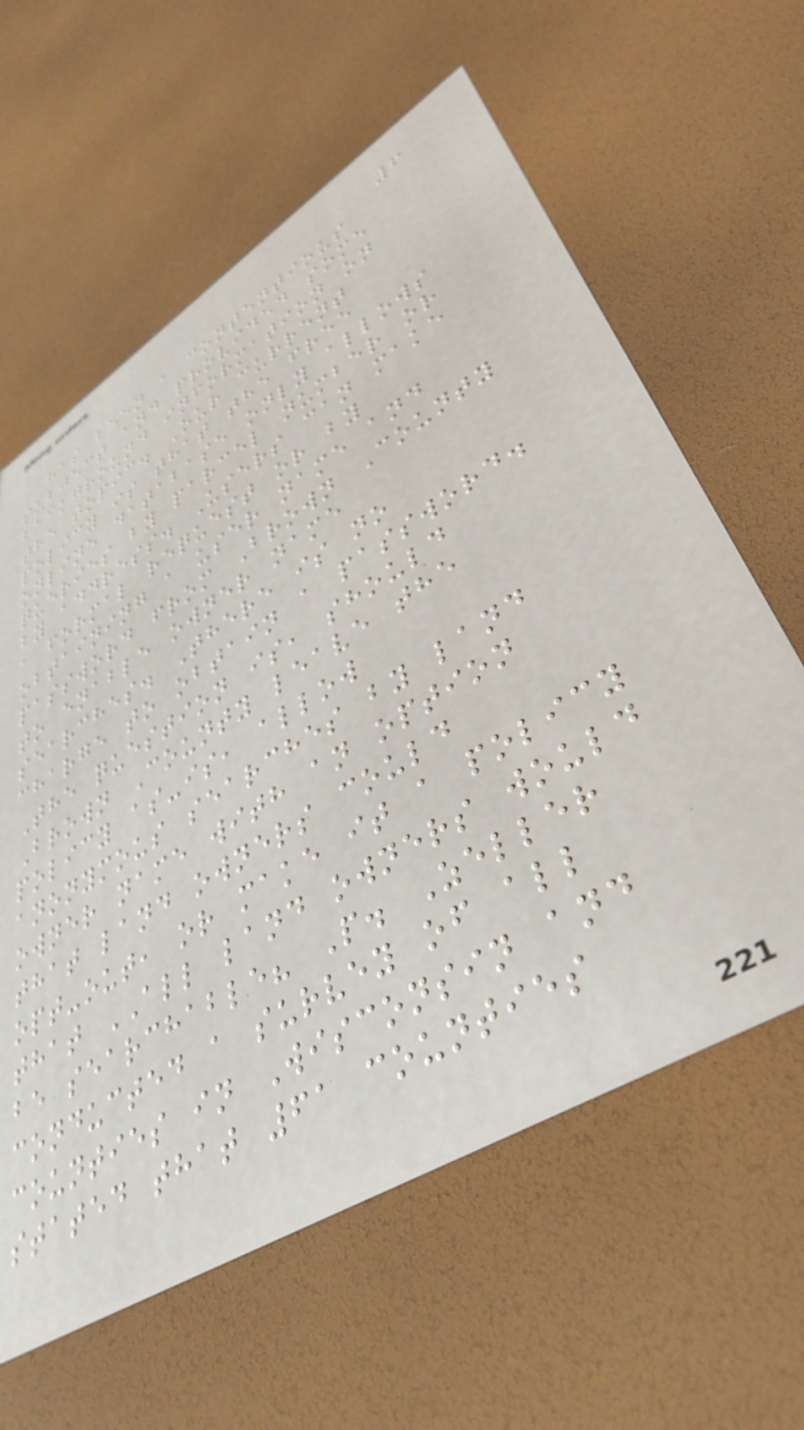6
has been a contentious
subject and provided some
background information on
the topic. Our current
policy is that the free
online database only allows
queries by parcel number or
by address. Users can make
a formal request or by
obtaining a user name and
password from Brown County
to enable owner name
searches. There is no
charge to obtain a password.
The question is, should
Brown County leave the
policy as-is, allow
anonymous searches by land
owner name with an option
that land owners could
opt-out, or make it a policy
that ALL land owners would
be searchable? P. Zeller
conducted a survey of all
counties in Wisconsin and
stated that 61 counties
